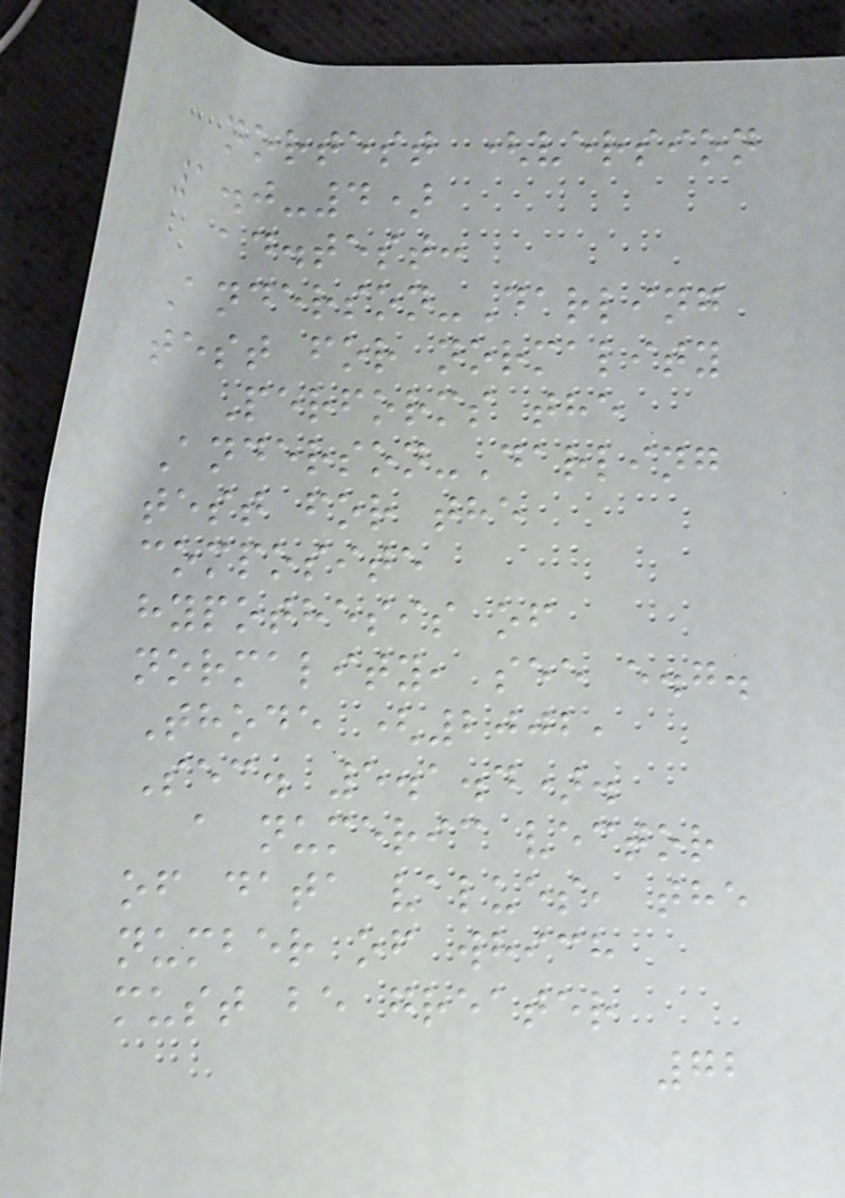nortest (version
1.0-4)
ad.test:
Anderson-Darling
test for normality
Performs the
Anderson-Darling
test for the
composite
hypothesis of
normality, see e.g.
Thode (2002,
Sec. 5.1.4).
a numeric vector
of data values, the
number of which
must be greater
72
